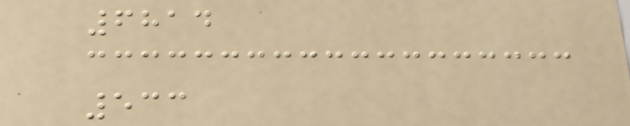6814
533
